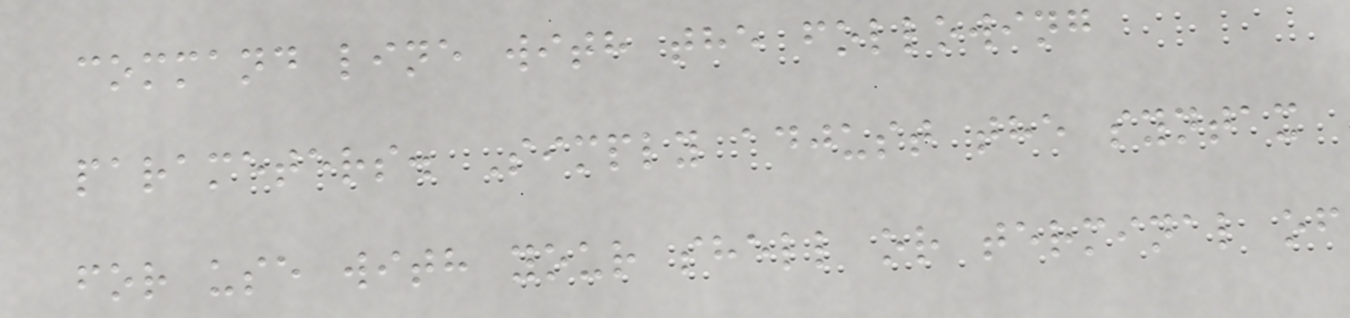command line with the following
parameters. Simply adjust the syntax
for use with your shell or terminal of
